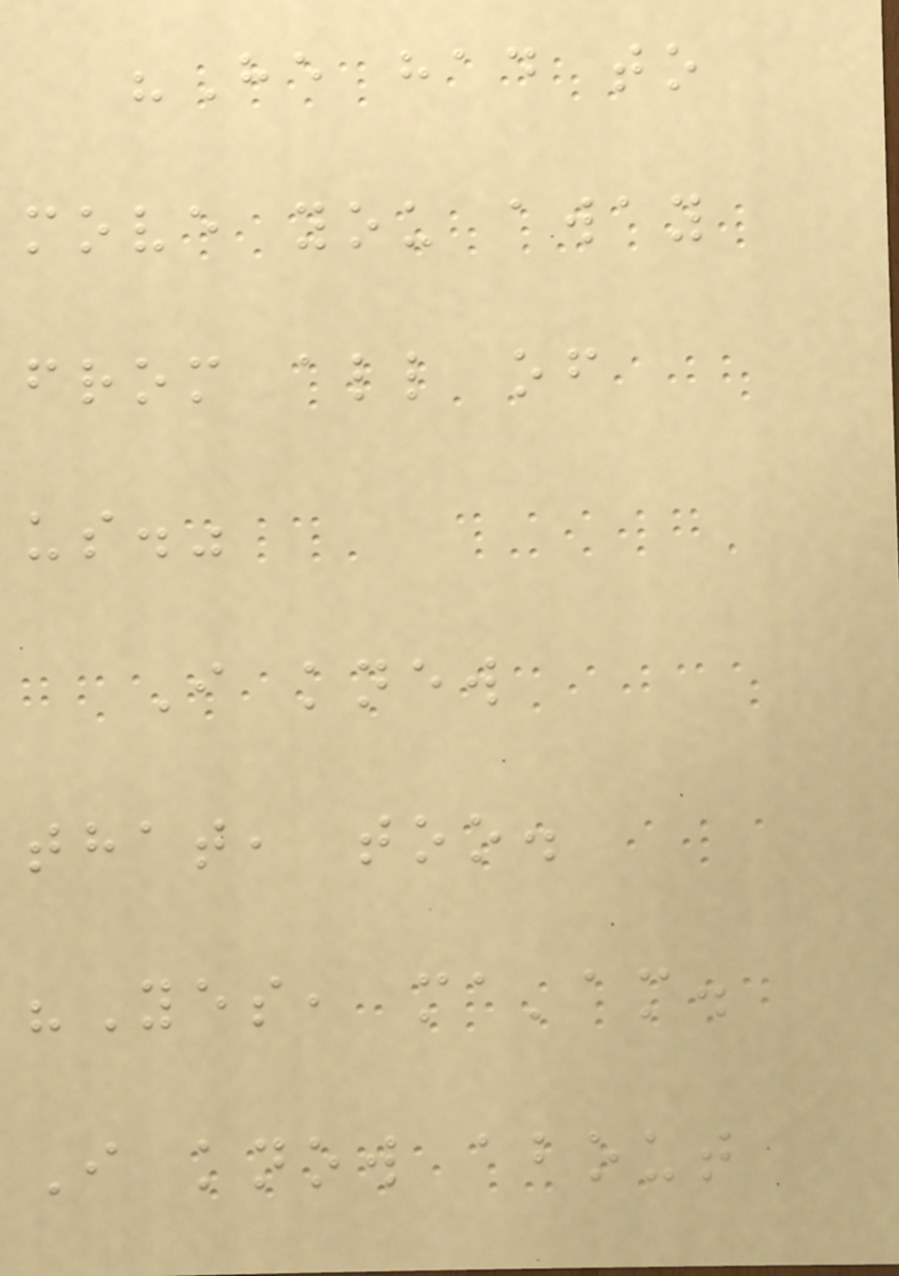"He had to
move you away
from all of
us."
I knew
that, too.
"Yes, ma'am.
I know about
